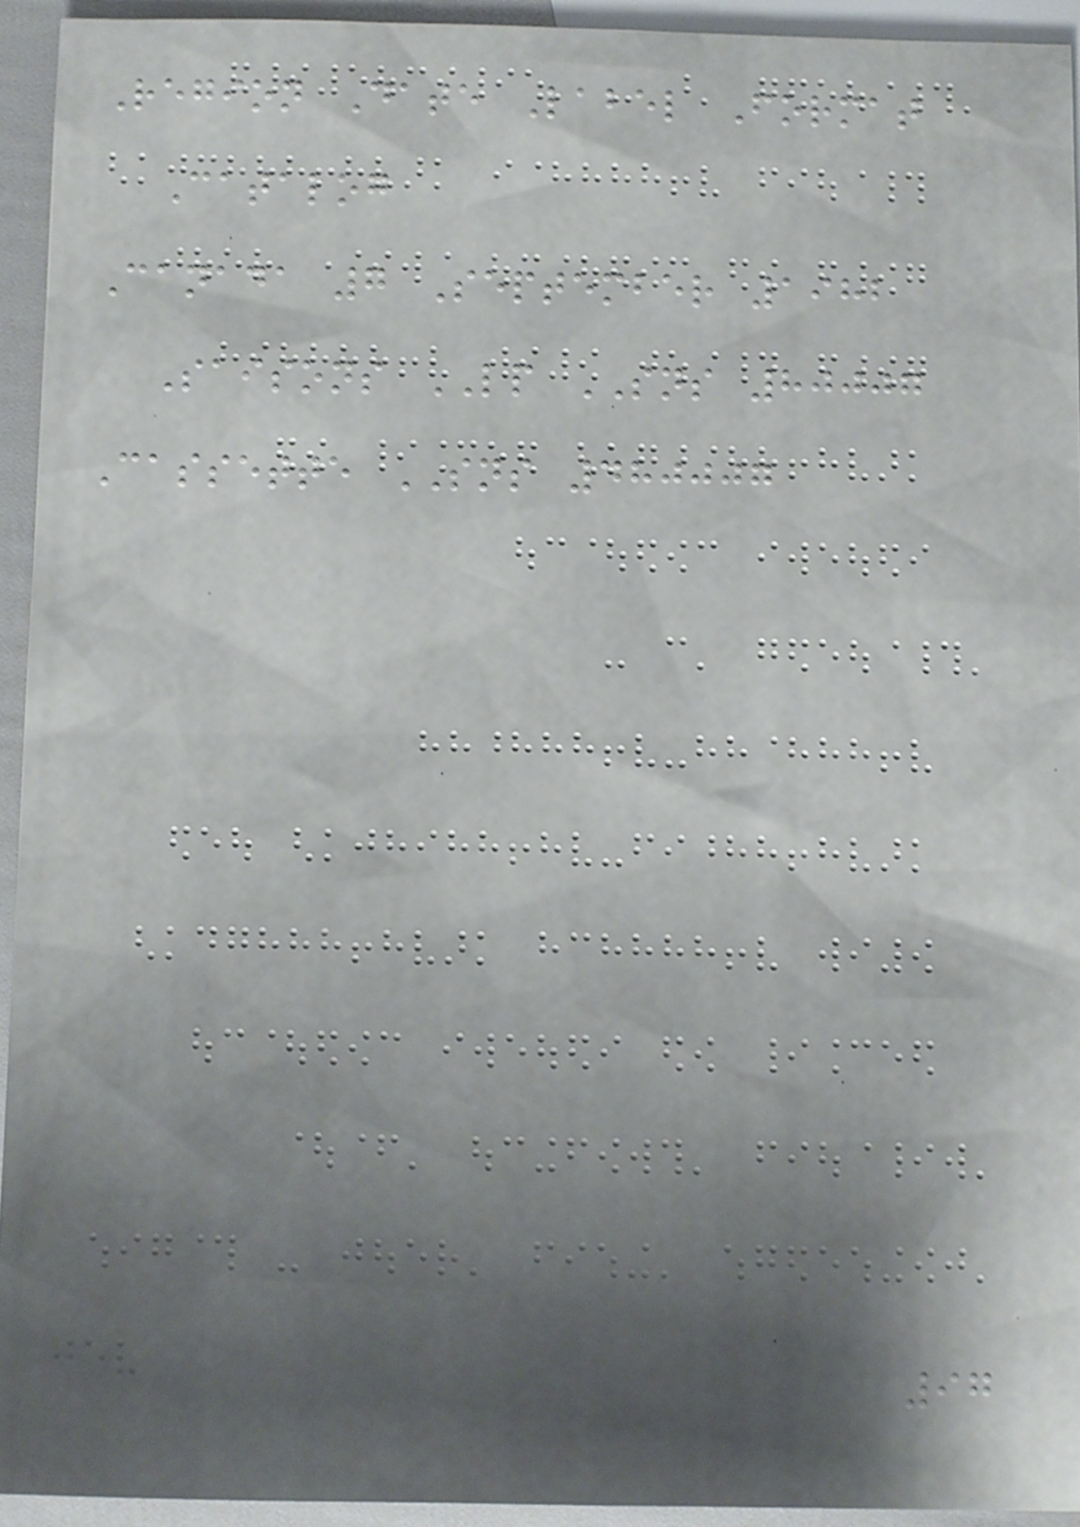Region Date Label Format
Catalog
Canada 7 September 1982
Saisons LP SNS 80007
Cassette SNS 480007
97
